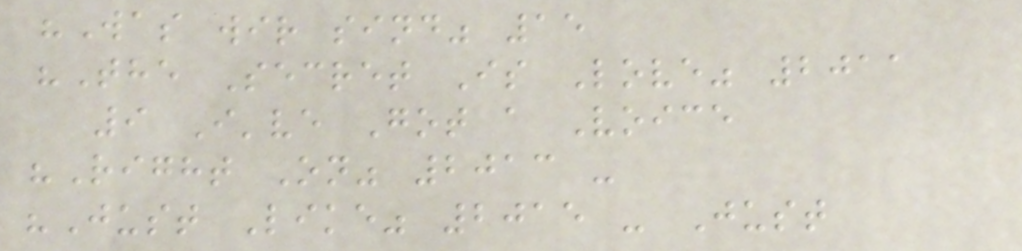"Was wir sind" 15
"The Secret Is Love" 2011
9 I've Got a Voice
"Right On" 2013 -
"Just Like" 2015 - Just
